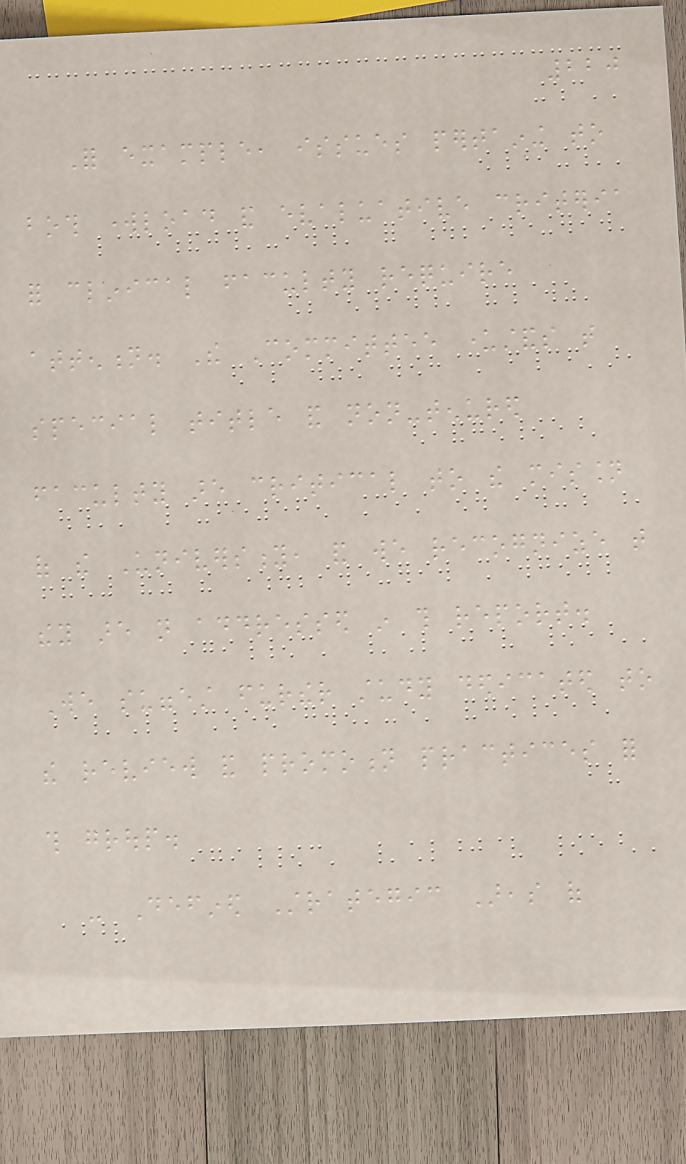220
For example, issues pertaining to
both workload and evaluative criteria
for clinical faculty require
attention. The Committee understands that
special title and non-tenured
faculty are critical to the mission
of the University, and we recognize that
they are not addressed in this report.
We suggest further study dedicated to
the review and promotion practices for
this group.
- Defined Strategic Areas of
